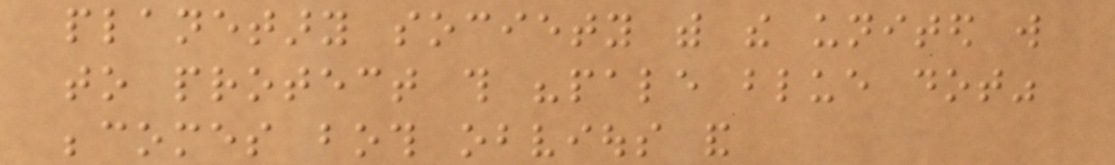planetary society with the united will
to protect this "pale blue dot"
becomes both obvious and
